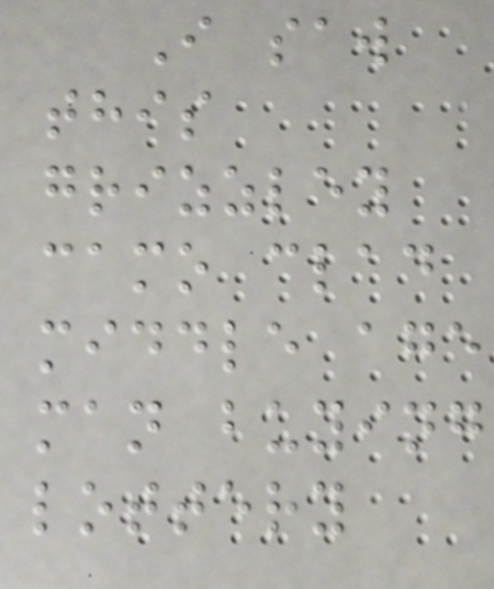I saw
this
grizzley
camo clad
middle age
man buying
lottery
